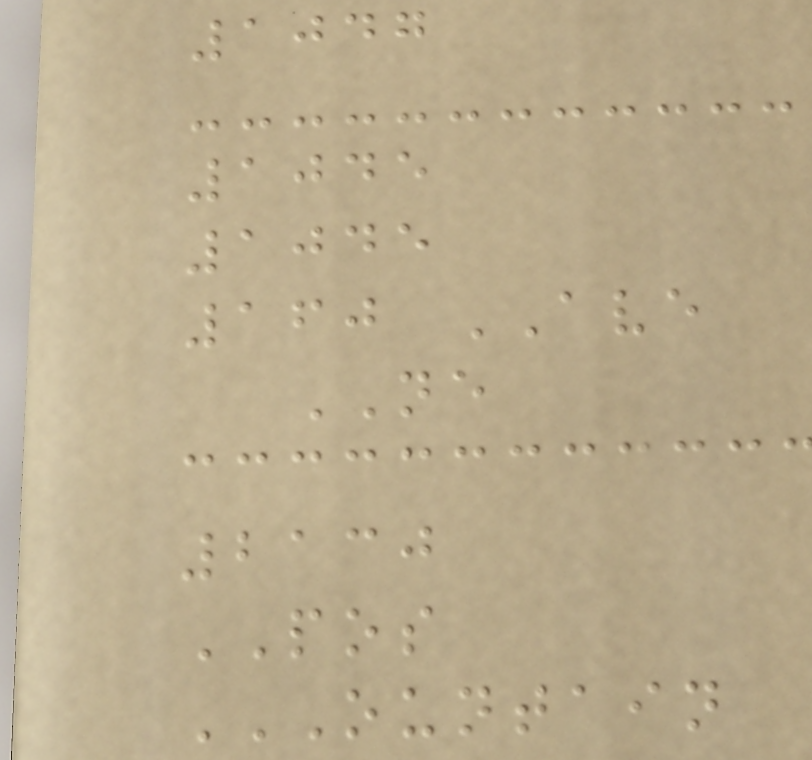1047
1045
1045
160 AVE
NE
2130
POS
OUNTAIN
